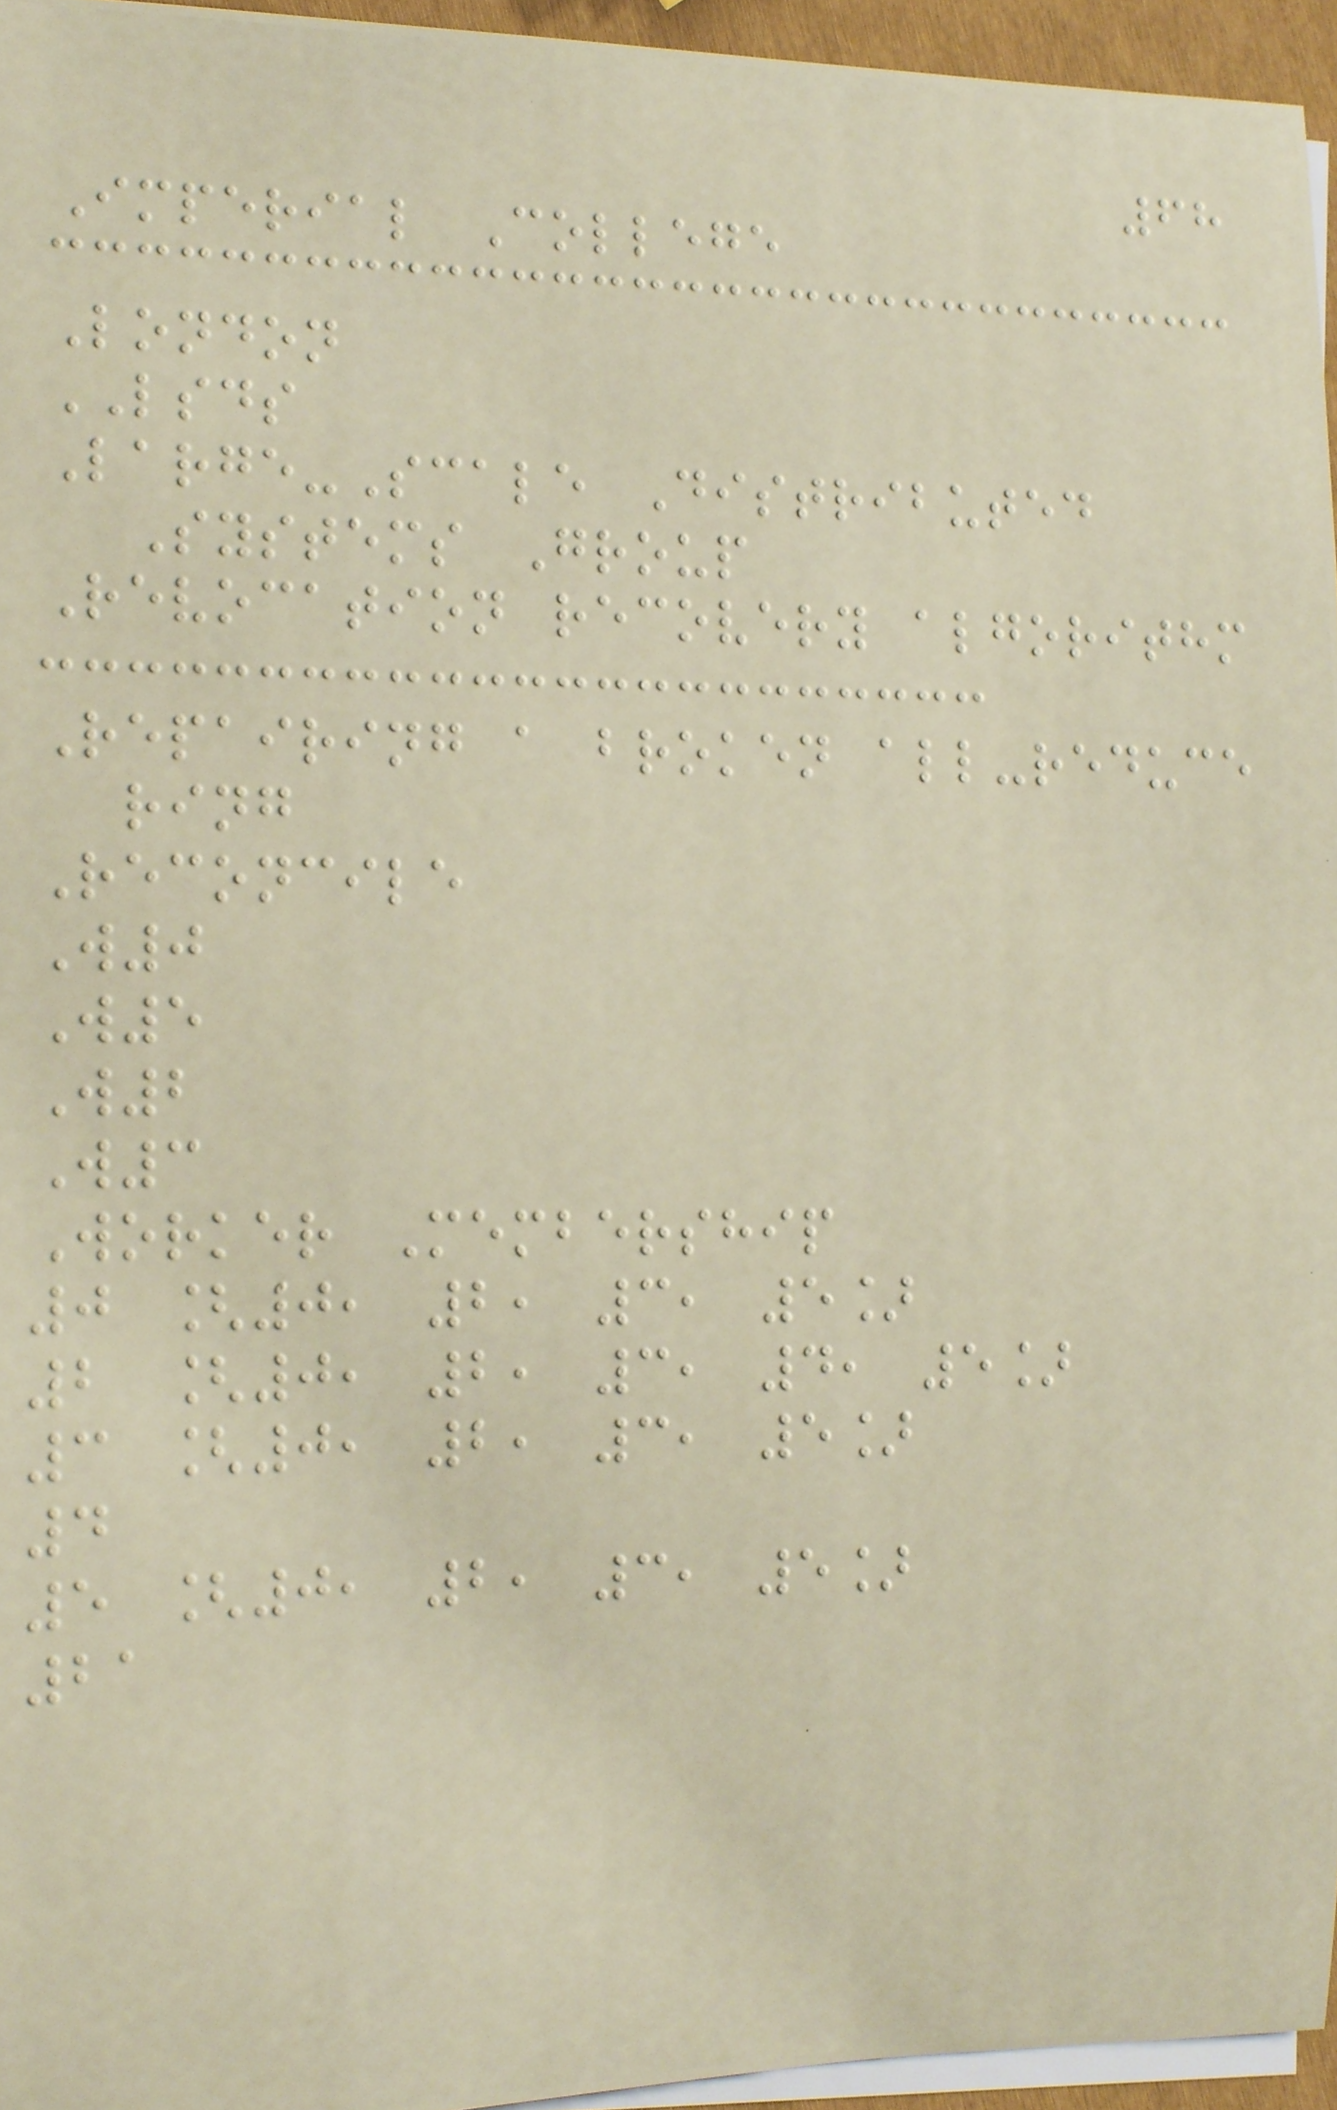68
Imperial College
London
LSDS
Large-Scale Distributed
Systems Group
Revocation recovery algorithm
Repairing a broken all-reduce
ring
Reconcile
W0
W5
W2
W3
Worker Membership
0 [0, 2, 3, 5]
2 [0, 2, 3, 4, 5]
3 [0, 2, 3, 5]
4
5 [0, 2, 3, 5]
21
